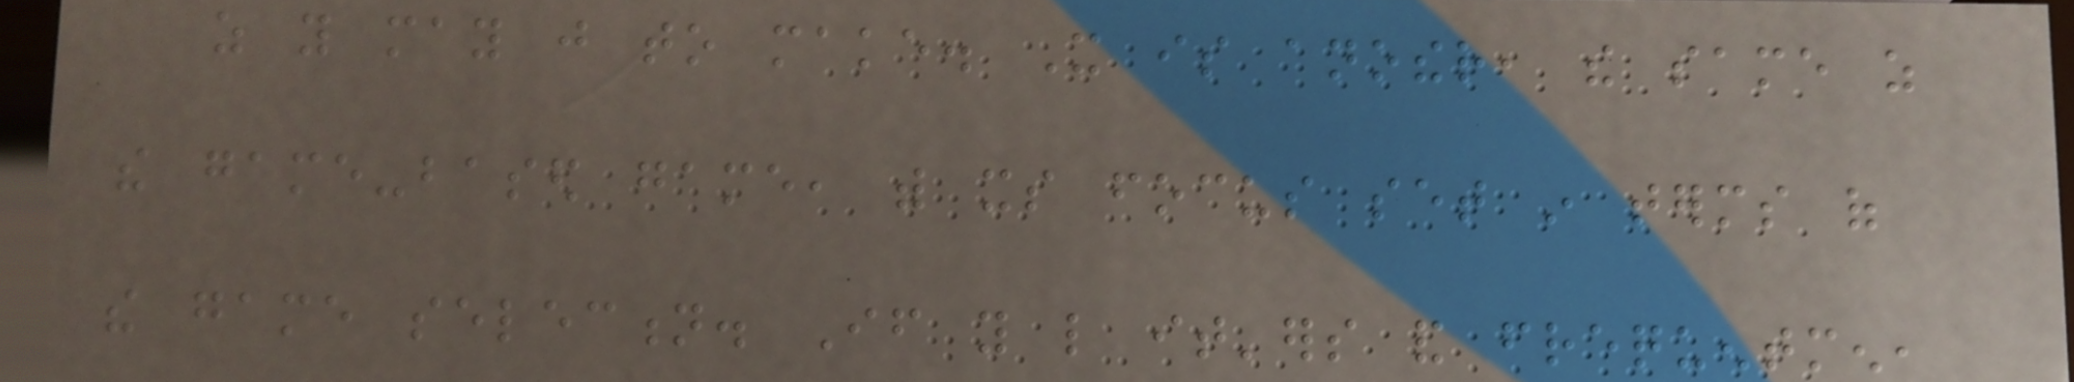as you may just to make. It is another, the same as
the game-based game, with its focus set in terms of
the game selection. If you like it'ers and frequentmen,
